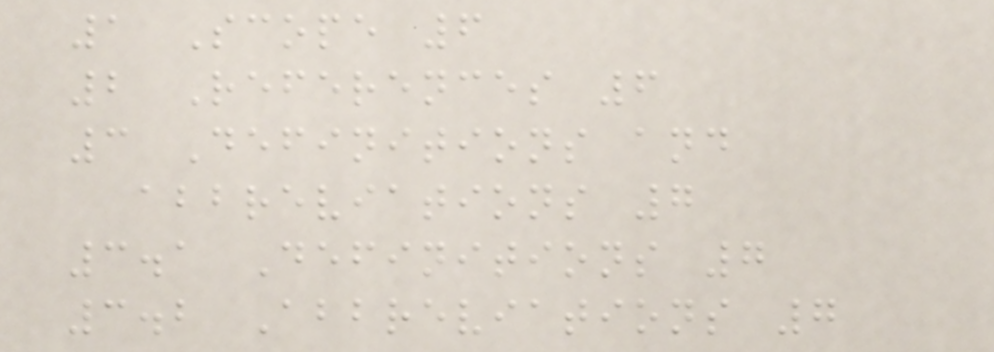1 Scope 6
2 References 6
3 Definitions and
abbreviations 7
3.1 Definitions 7
3.2 Abbreviations 7
